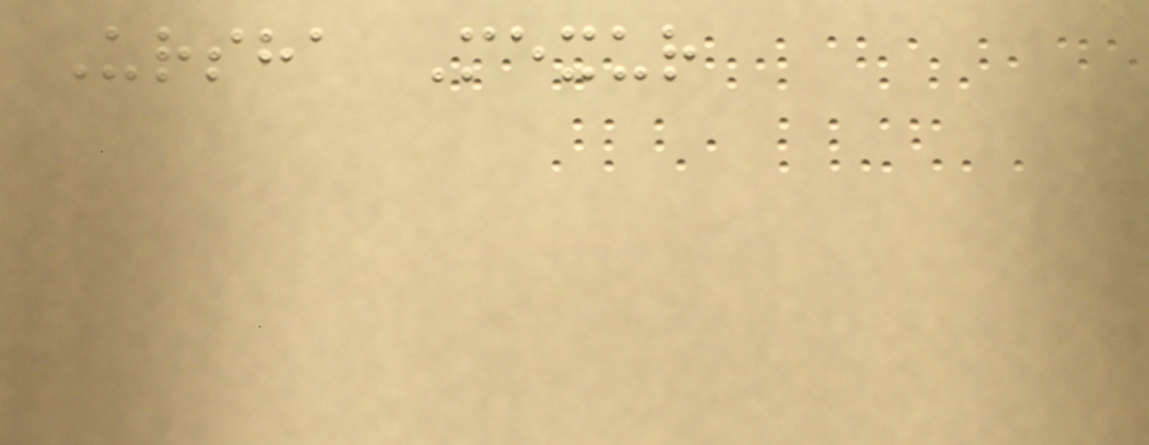Ursha Mexur
